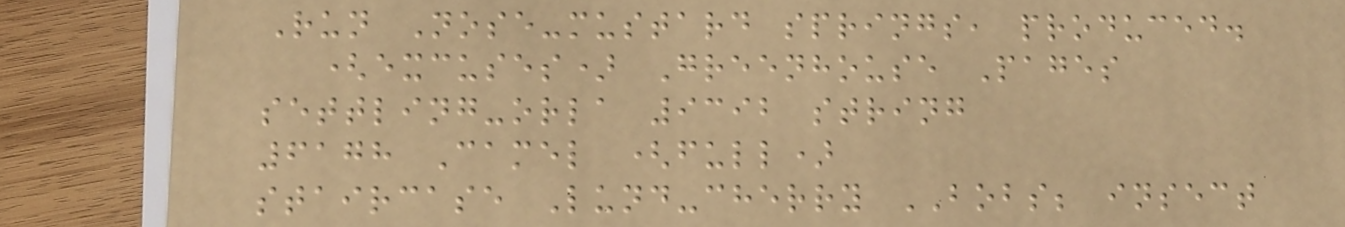Run Nose-mustard springs, produced.
(excuses) Greenhouse Pages
settling-orla 9392 string
6178 Camel (full)
staircase Lund-cherry BOBS; insect
